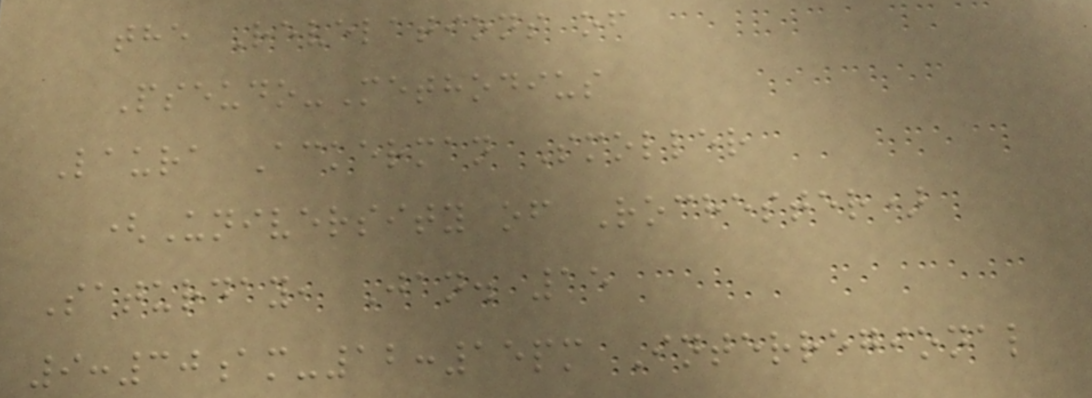the Revelations of
Pseudo-Methodius
Laura Ackerman Smoller
(University of Rochester)
Saturday, Jan. 15
9:30am-12:15pm Interregional
